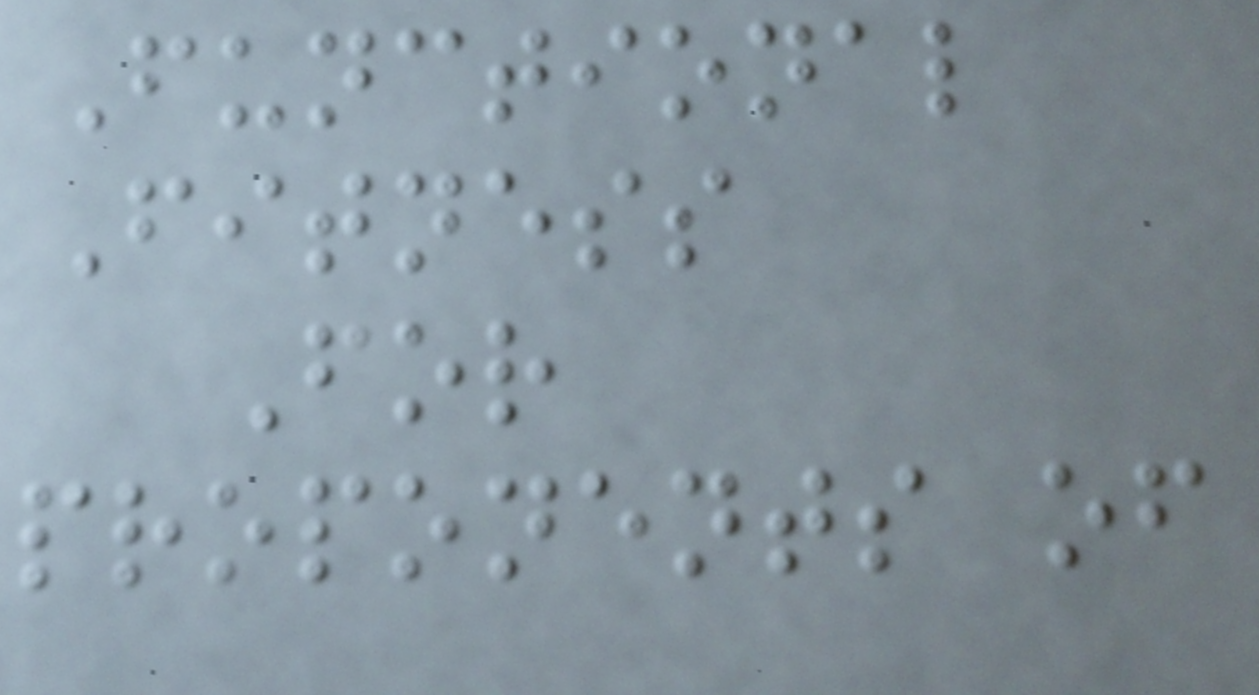Functional
Fitness
For
proponents of
